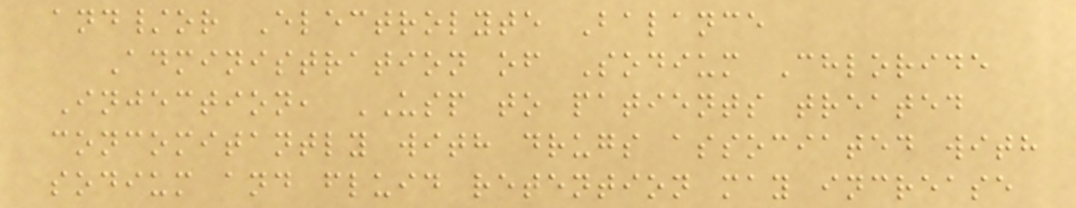and/or Electrolyte Balance
Administration of Sodium Chloride
Injection, USP to patients treated
concomitantly with drugs associated with
sodium and fluid retention may increase
